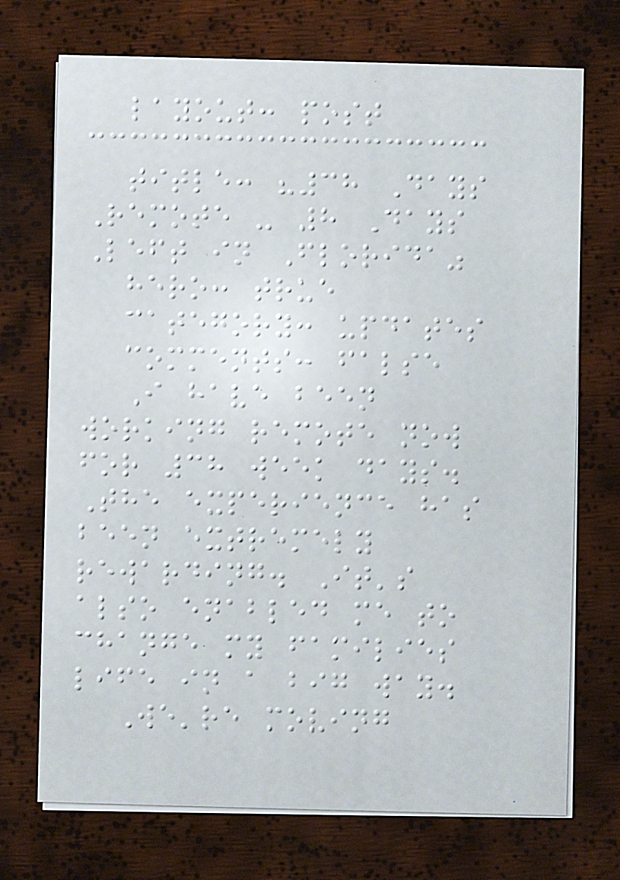layout: post
title: "38 Days
Remote - 8 Days
Left in Florida"
hero: true
category: updates
comments: false
I have been
working remote now
for 38 week days.
The experience has
been extremely
rewarding. It's
also enabled me to
change my families
life in a big way.
We're moving
